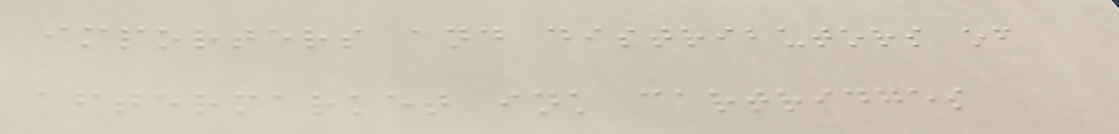importers and distributors of
aftermarket ink cartridges
